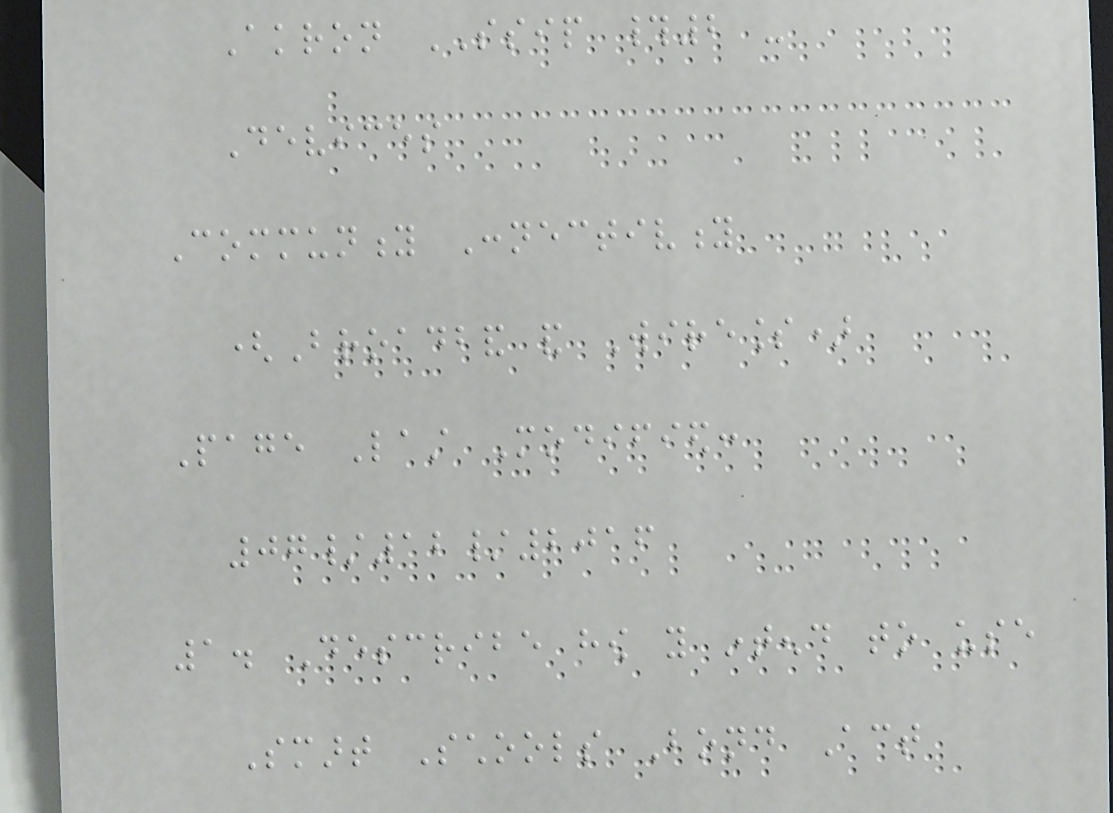Akron SSIP #2 -
Devices
Community Connectivity
(Broadband and Wireless)
Page Last Modified:
07/12/2016
1. Describe how you intend to use
Smart Schools Bond Act
